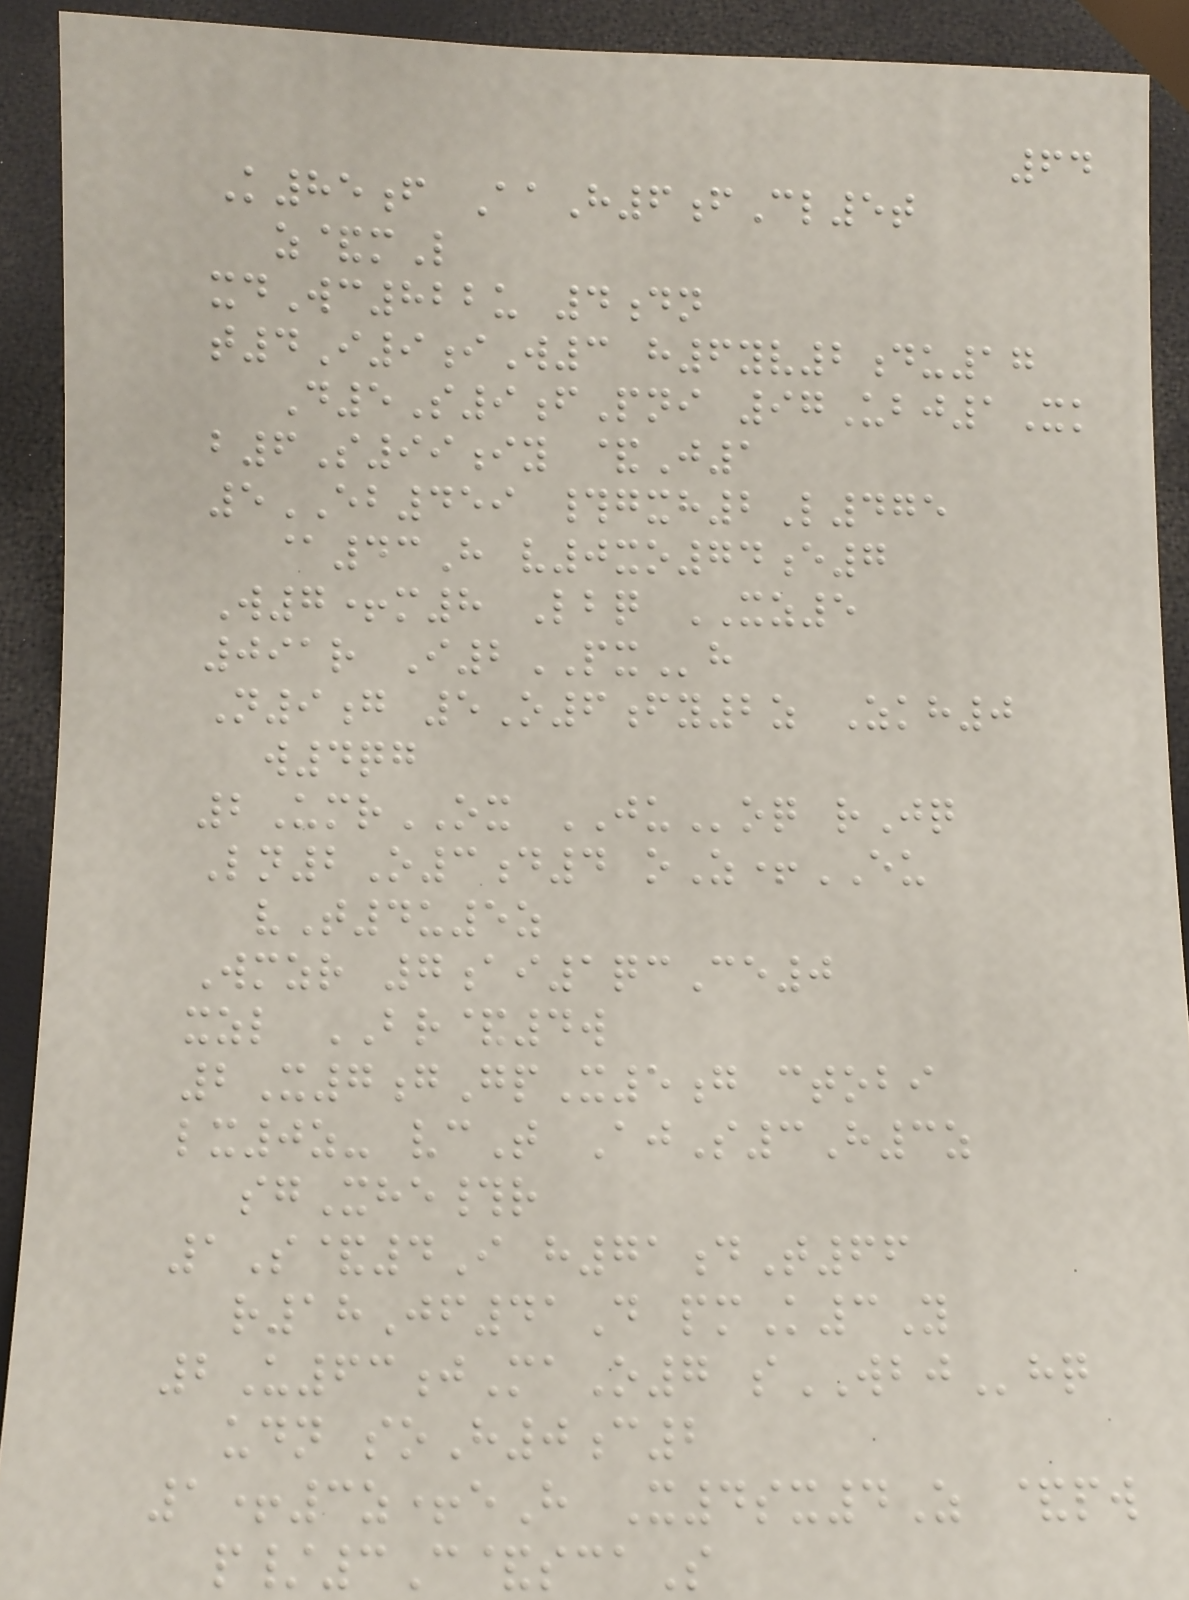64
K85f AaH6fCl5t
z&mL
xdWc822u 4dn
t4I9iW3 h6yv2du17
D5S9fPni 97Ubj1Xk
b6S99iy &J1
5EB459 #gxh2L475
@43H v0xo74e7
W7+m8 Lbq XZ5
091r I2PXh
N9g 5O6fy2z Zkh0
w4qg
2UmrOX JUoq rJq
Ln2O3d4 oZ+EU
vT4u5z
Wmzr 7ai1qcCe0
xzl BR&4w
2X7gGpX5g ctobi
lx0z- vcT AjS3H3z
sgXhe#r
1S&4I h71dT66
r18Jf41D pmK3Y
2U63jMaO7 sWBJhq
udn soH0c2
1+3z+eH X4sx4Z &pw
p/3C&scaS
